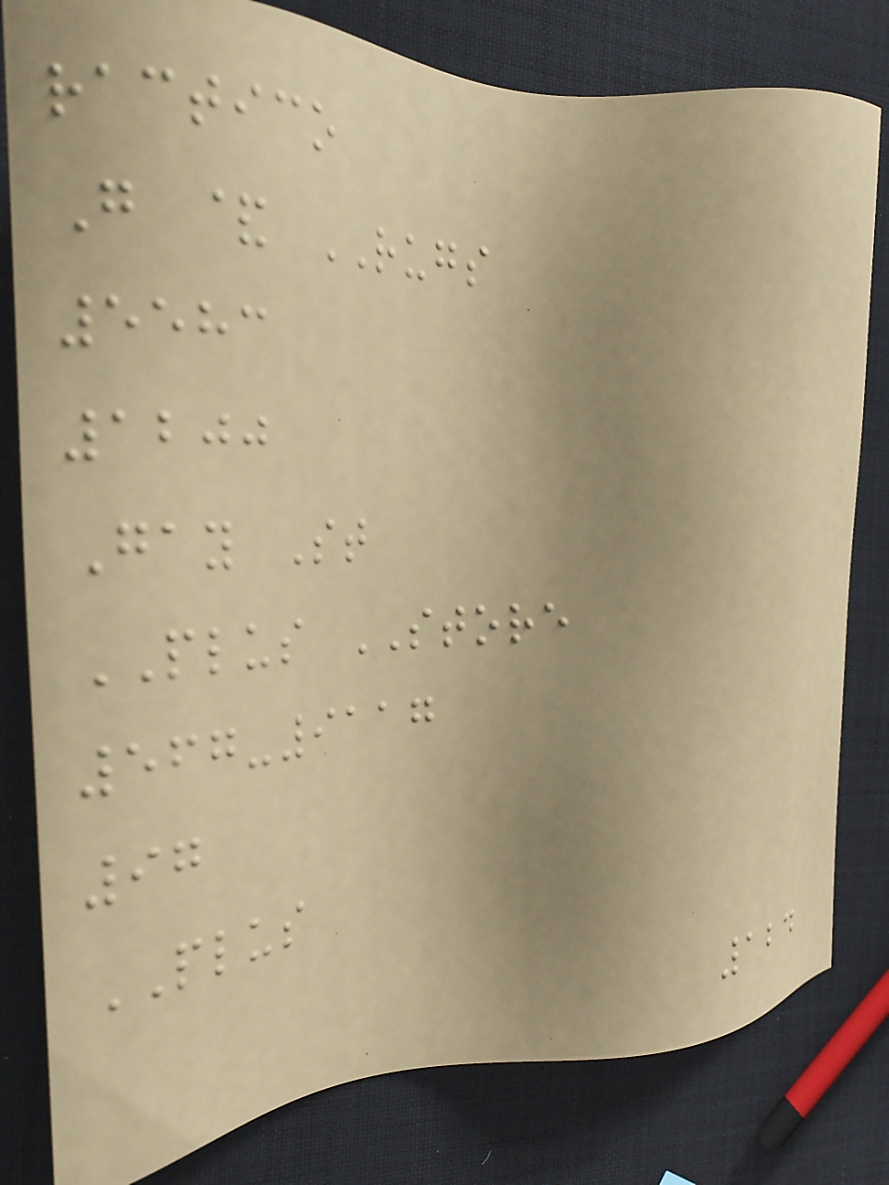ractico
G & RUGS
5583
1200
Gay St
PLUS STORE
567-9117
97
PLUS
124
